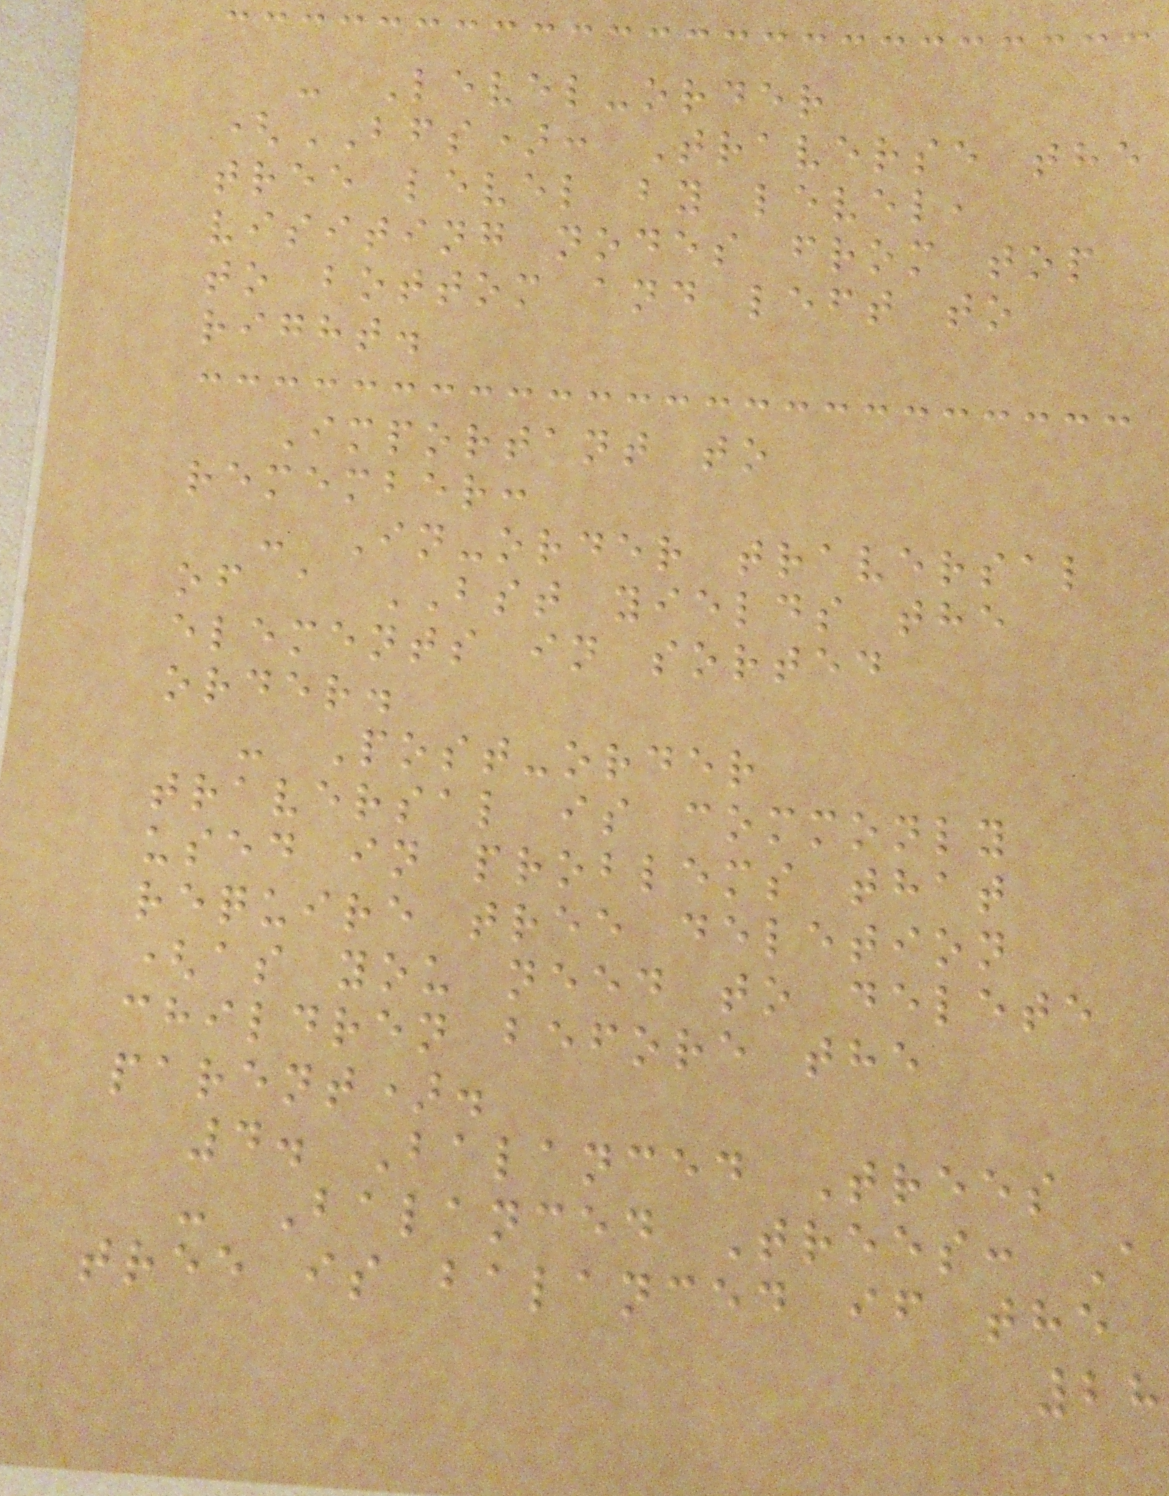- Level-order
(BFS): Traverse the
tree level by level,
visiting nodes from top
to bottom and left to
right.
Important to
remember:
- In-order traversal
of a BST yields the
elements in sorted
order.
- Post-order
traversal is commonly
used in problems that
require tree deletion
(as you need to delete
children before the
parent).
4. Balanced Trees
- Balanced Trees: A
tree is balanced if the
28
